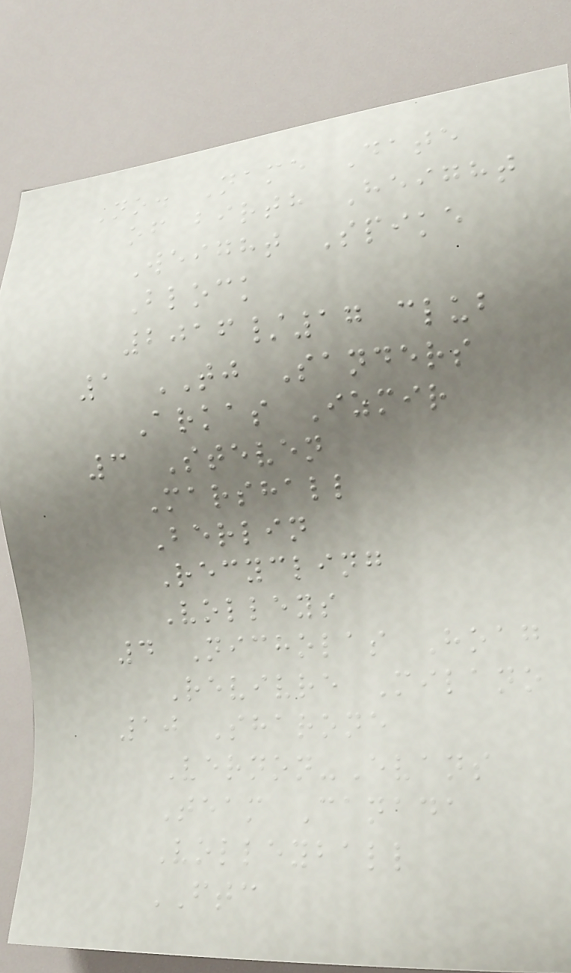No. Name Date
of birth Height
Weight Spike
Block
2016/17 club
1 TJ Sanders
Arkas Izmir
3 Steven
Marshall
Berlin
Recycling
Volleys
4 Nicholas Hoag
Revivre Milano
10 Sharone
Vernon-Evans
Team Canada
Volleyball
FTC
